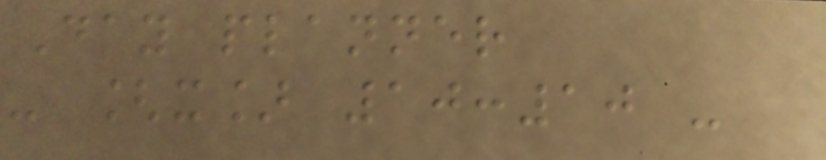Day planner
- [x] 10:10 -
